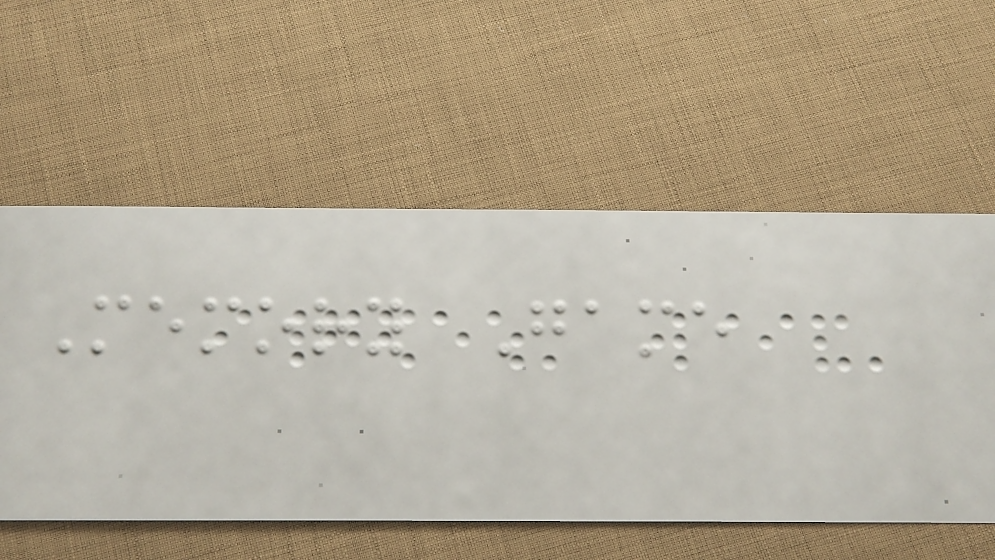Memory Game
